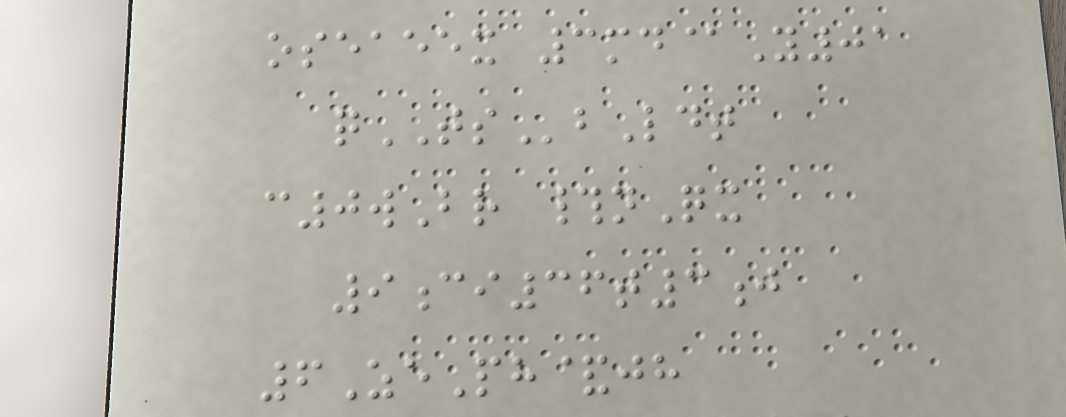oseaeex 3md@Y01
qTSbLdt
c0wBr #nQx
9ci36t3j
6ZePh&jh
